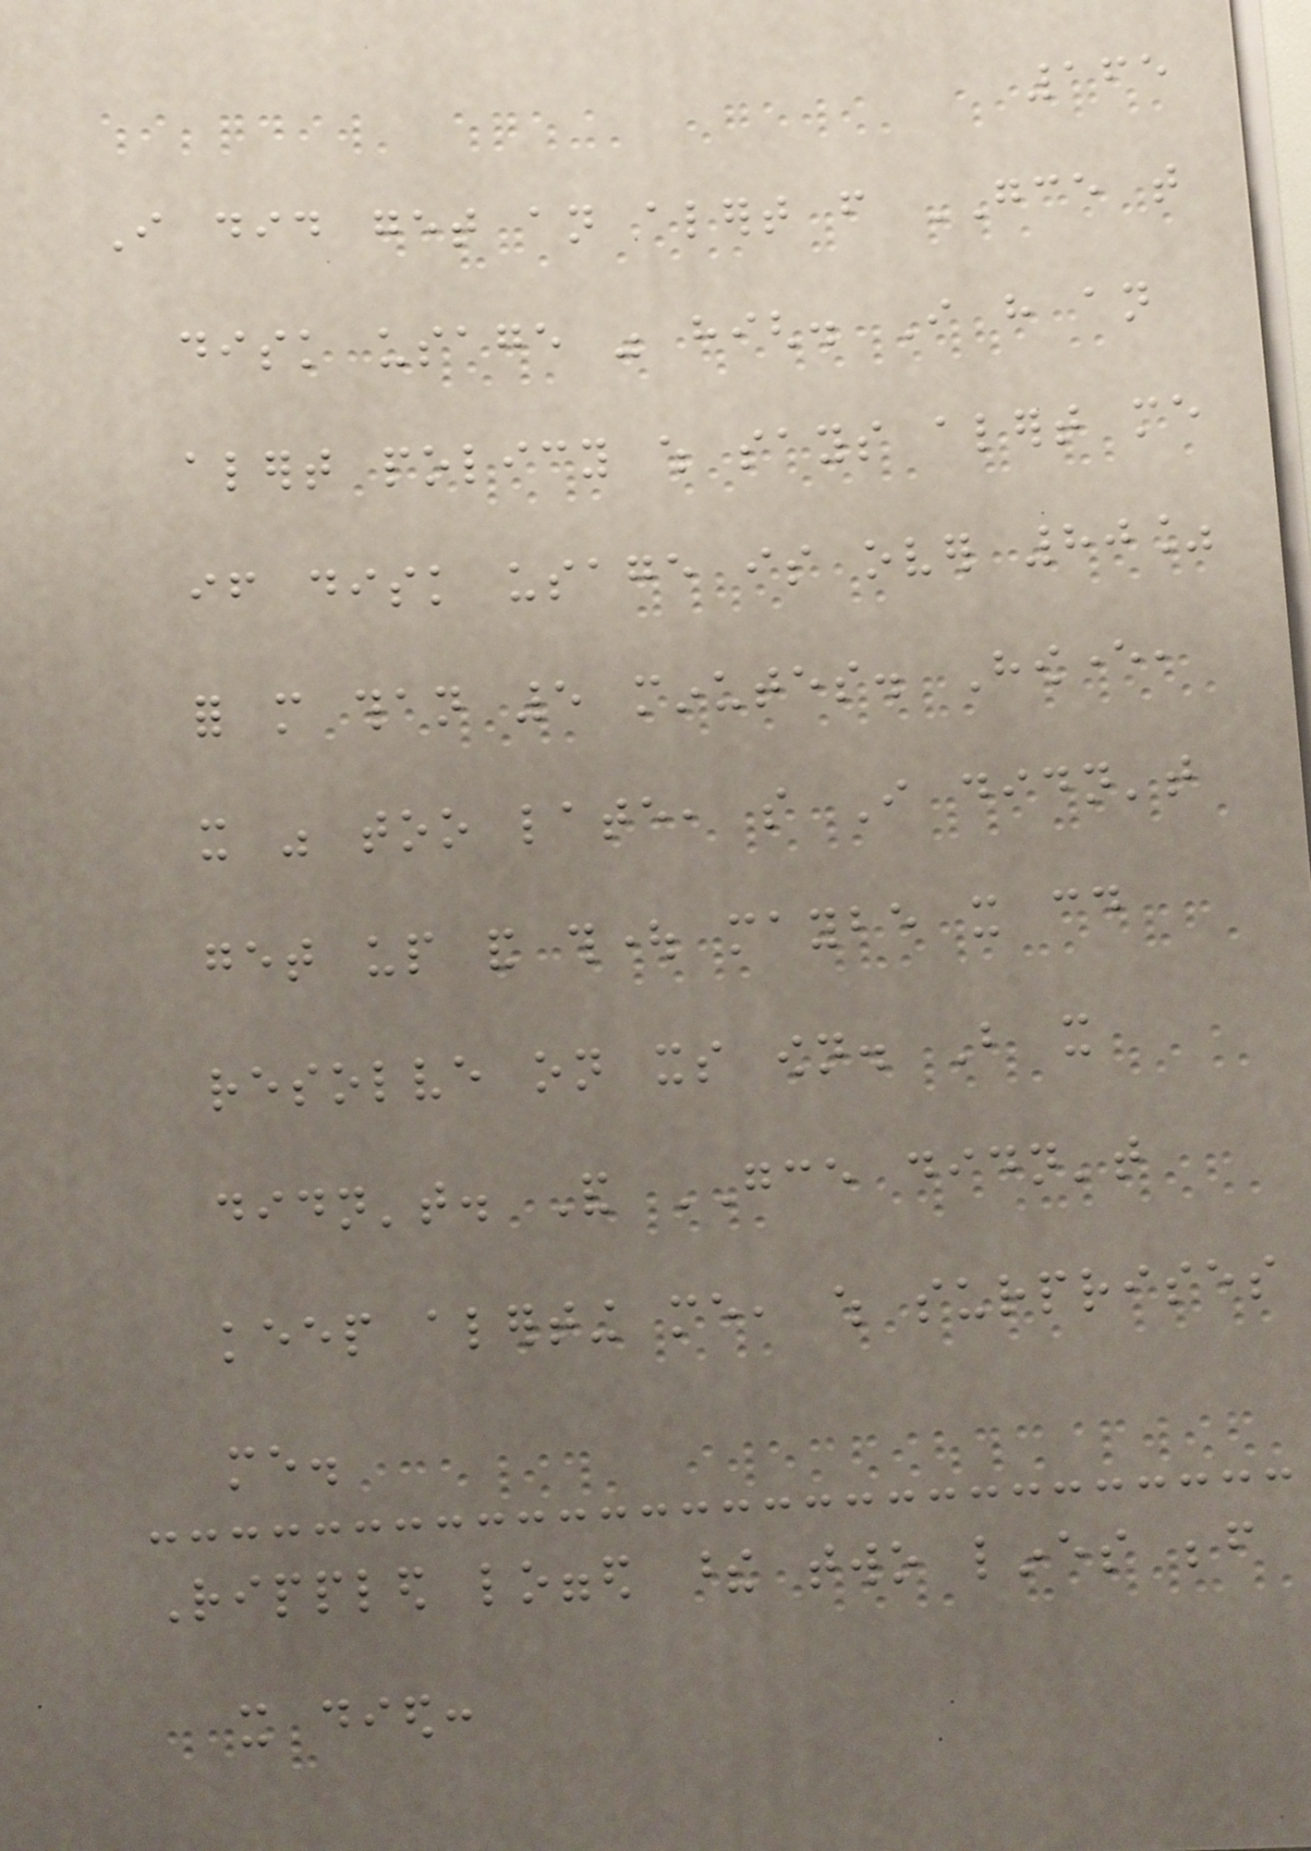165
I did get an alert from GCE that
disk usage was high. I have an
alert policy which says alert me
if disk usage is over 80%
for more than 5 minutes. However,
it was too late, so I didn't
get up and thought maybe it could
resolve on its own. But it
didn't. And GCE didn't
keep alerting me, which surprises
me.
Rippled logged these two lines before
it died:
